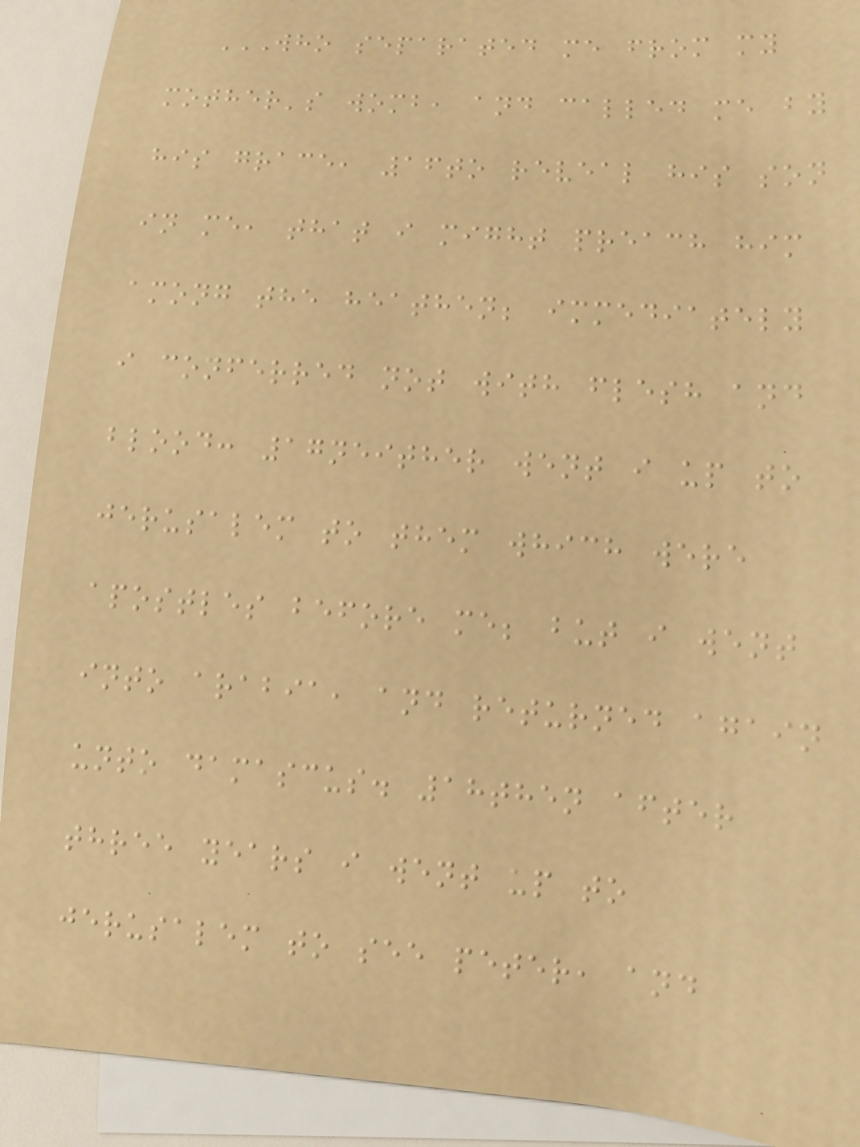WHO SEPARATED ME FROM MY
MOTHER'S WOMB, AND CALLED ME BY
HIS GRACE, 16TO REVEAL HIS SON
IN ME, THAT I MIGHT PREACH HIM
AMONG THE HEATHEN; IMMEDIATELY
I CONFERRED NOT WITH FLESH AND
BLOOD: 17NEITHER WENT I UP TO
JERUSALEM TO THEM WHICH WERE
APOSTLES BEFORE ME; BUT I WENT
INTO ARABIA, AND RETURNED AGAIN
UNTO DAMASCUS. 18THEN AFTER
THREE YEARS I WENT UP TO
JERUSALEM TO SEE PETER, AND
